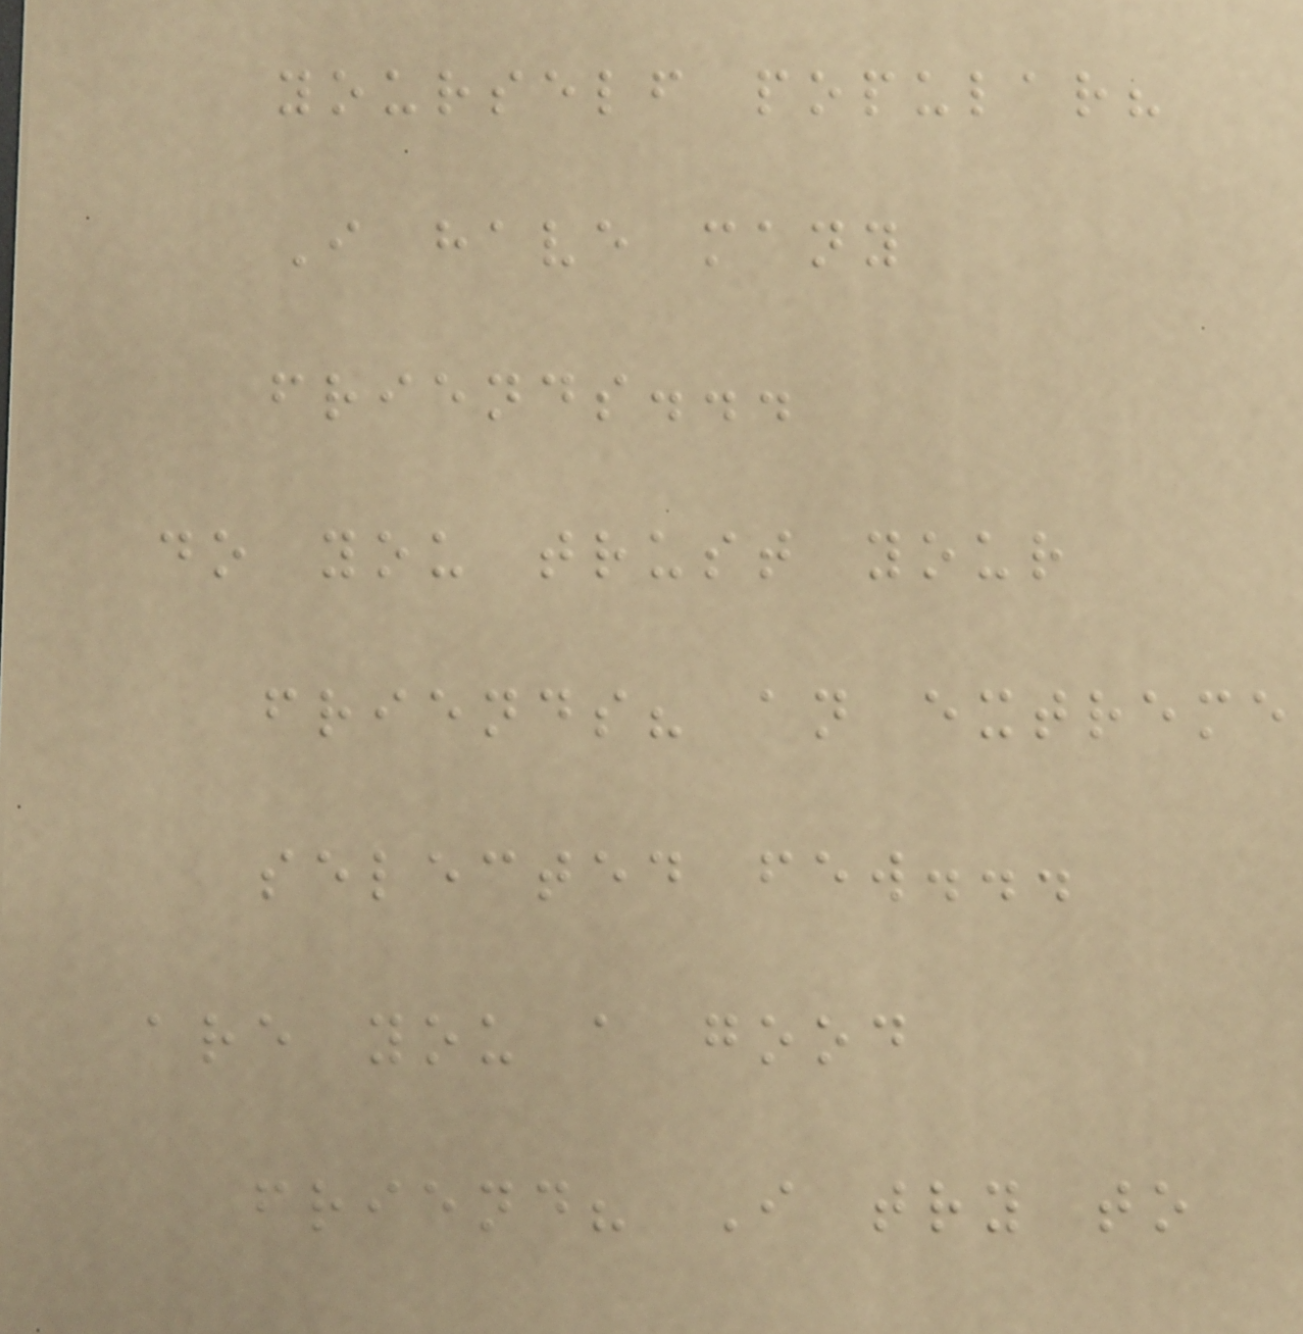yourself popular?
I have many
friends...
do you trust your
friends? an extreme
selected few...
are you a good
friend? I try to
